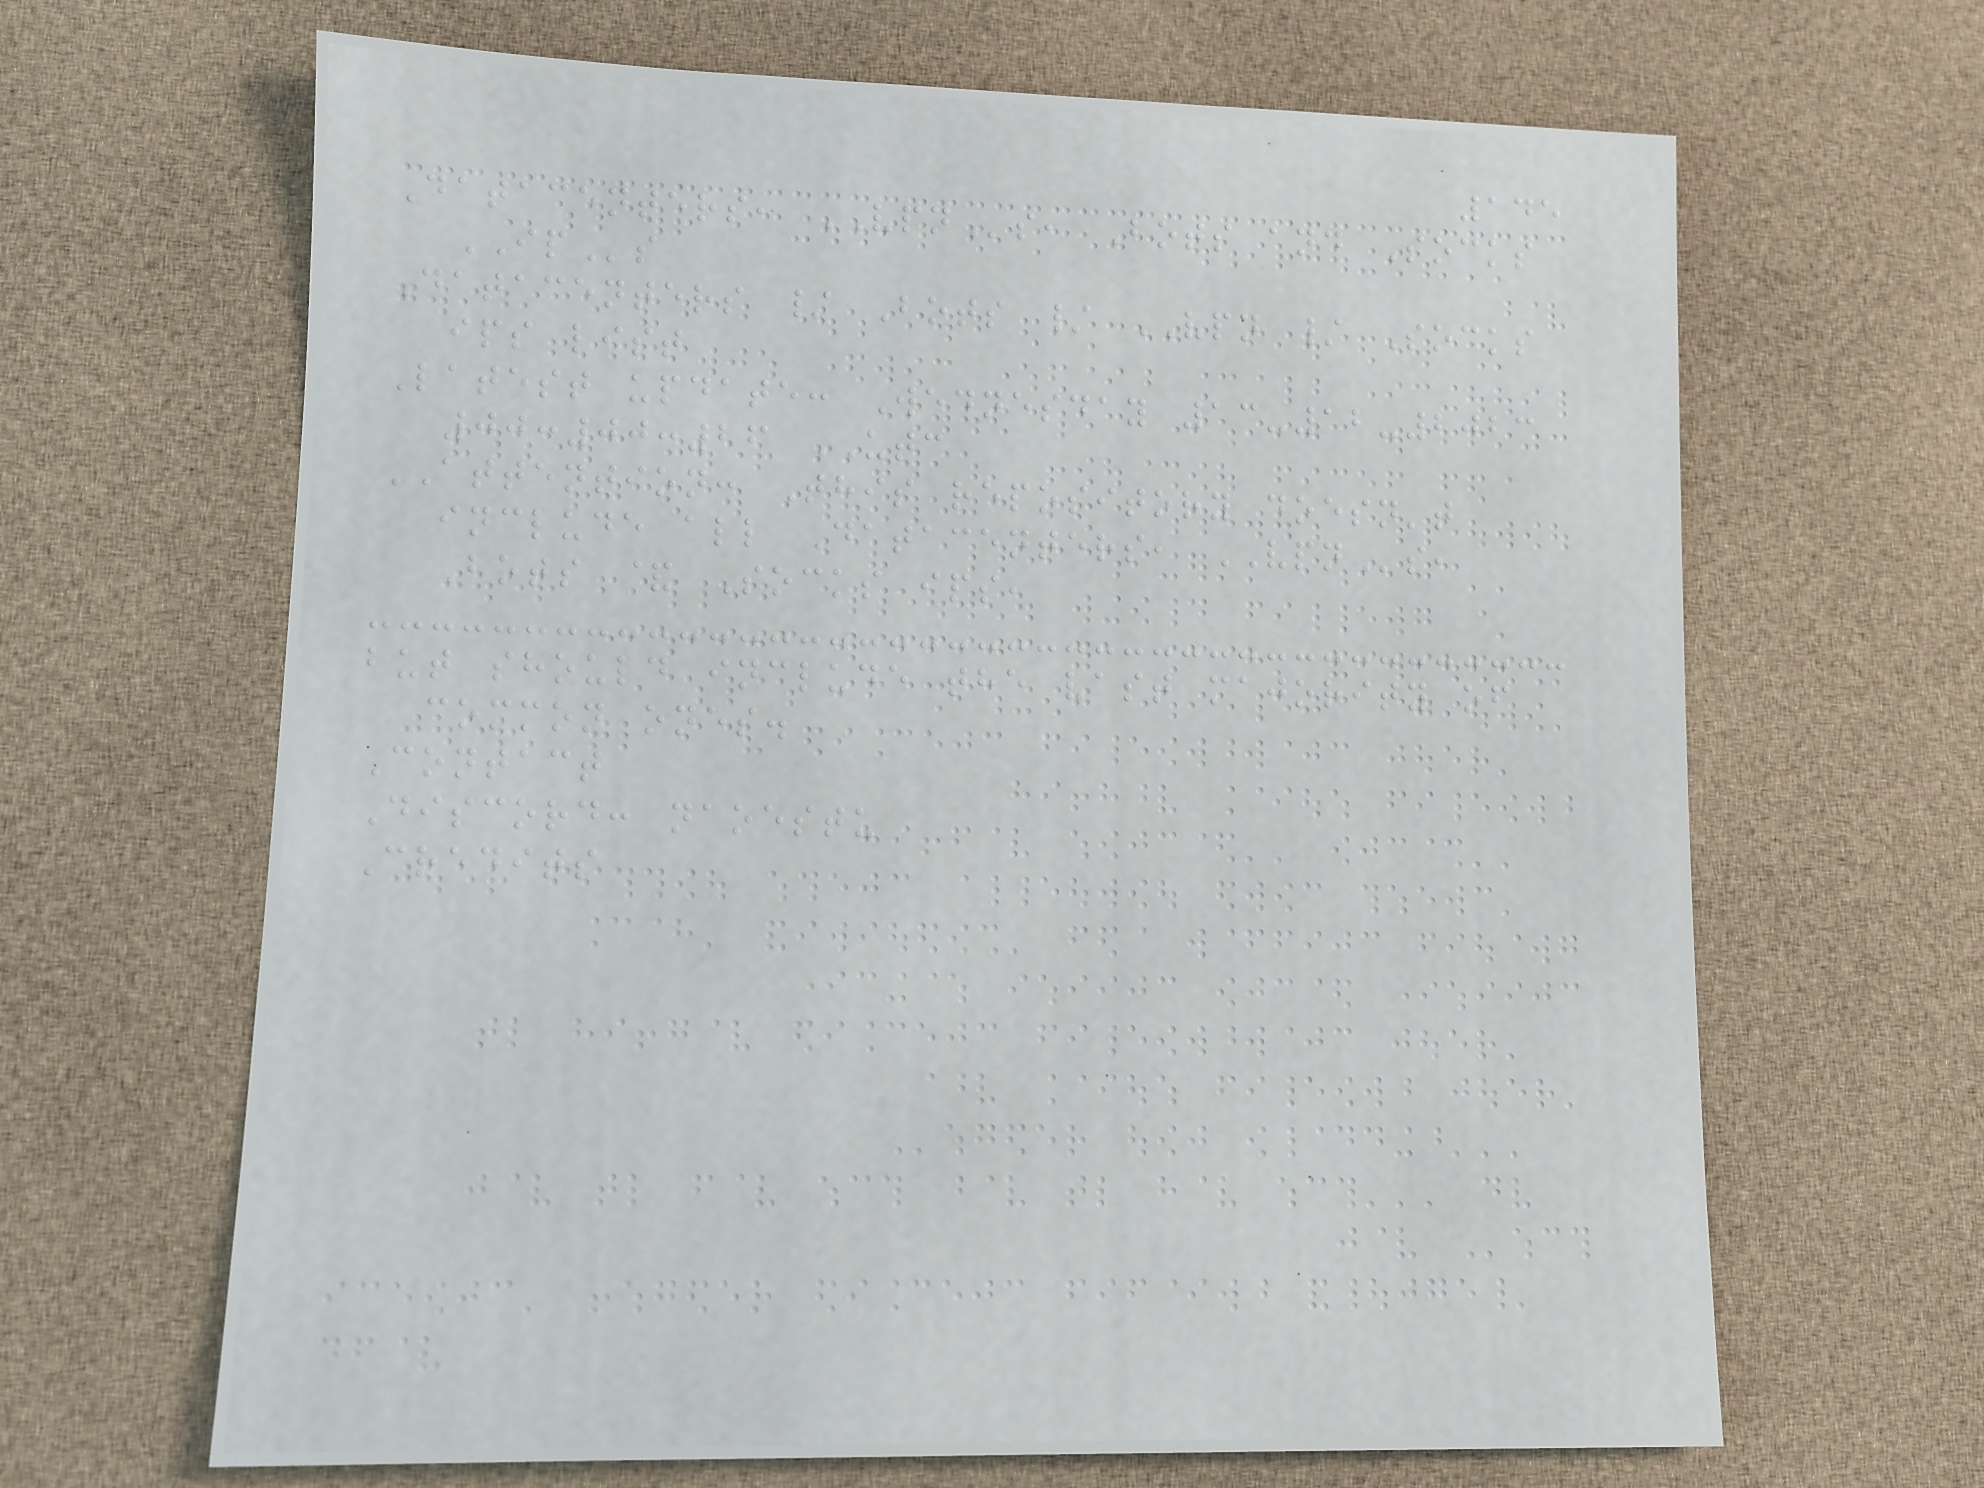145
Datacenters, VPNs, Bots and Socks
IPs
Datacenters / Bots / VPN / Socks
ips list
Latest update: Wednesday 13-12-2023
00:00:26 UTC
ATTENTION: This repository doesn't
include all Datacenters, VPNs,
Bots & Socks ips,
but should include the vast majority of
common ones.
Contact
Discord: naoestu
Credits
